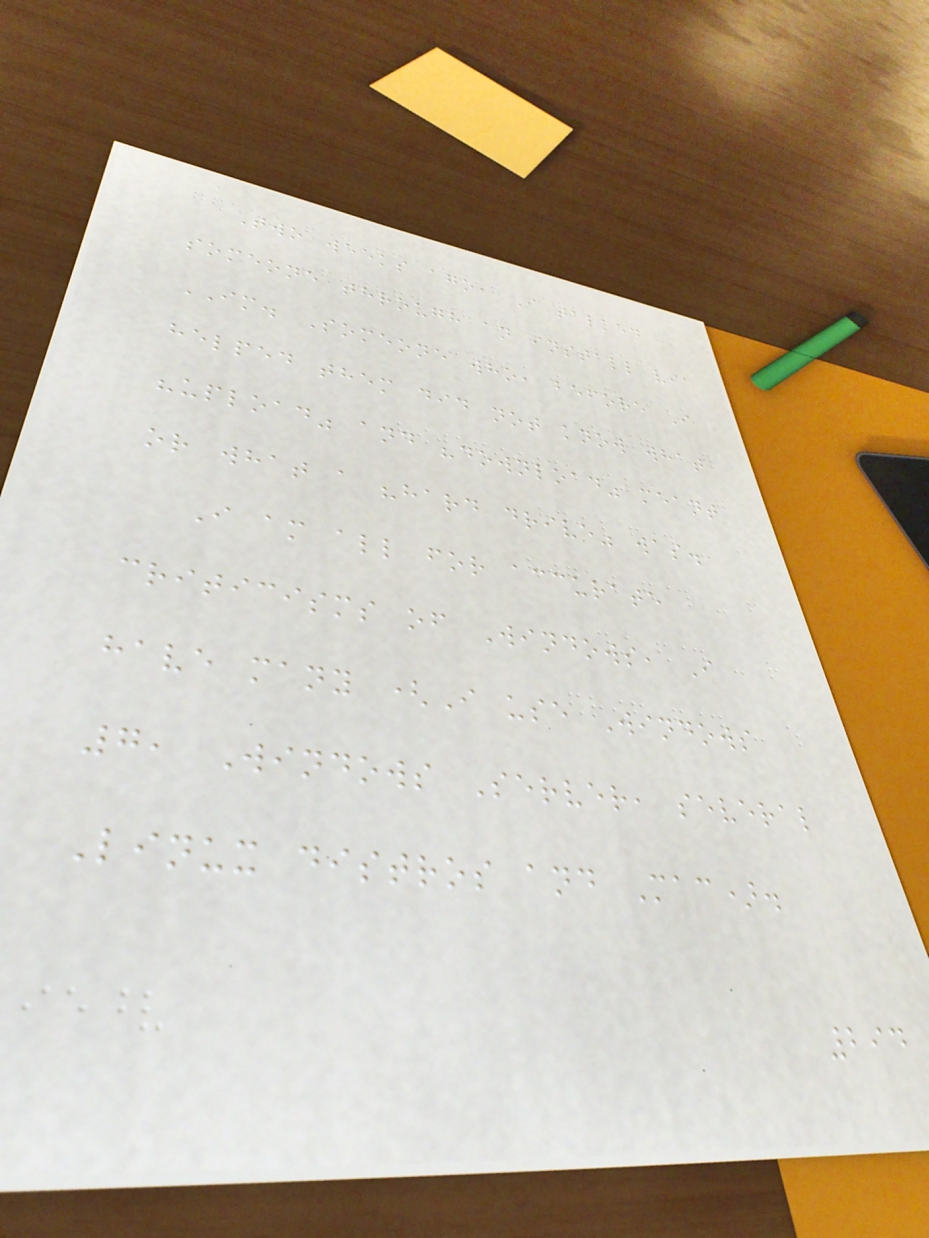Two weeks ago, I talked
someone through an install via
IM. Someone who, before I
helped them did not know what
"upload" and "download" meant
or what a "hard drive" was.
I am all for accurate
criticisms of Windows, I
have many (I use Windows
7, Windows Server, several
Linux distros and Mac).
294
